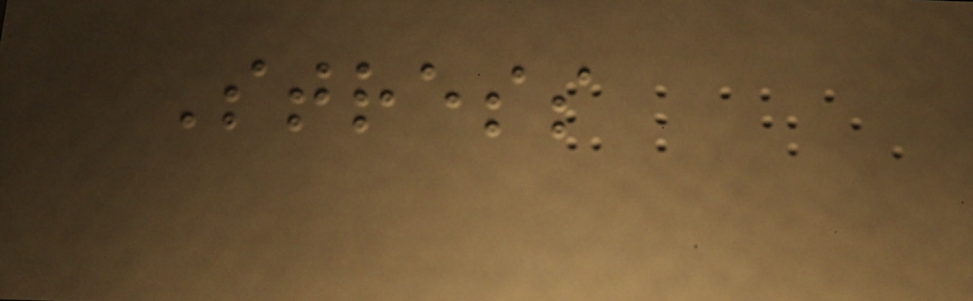Stress
